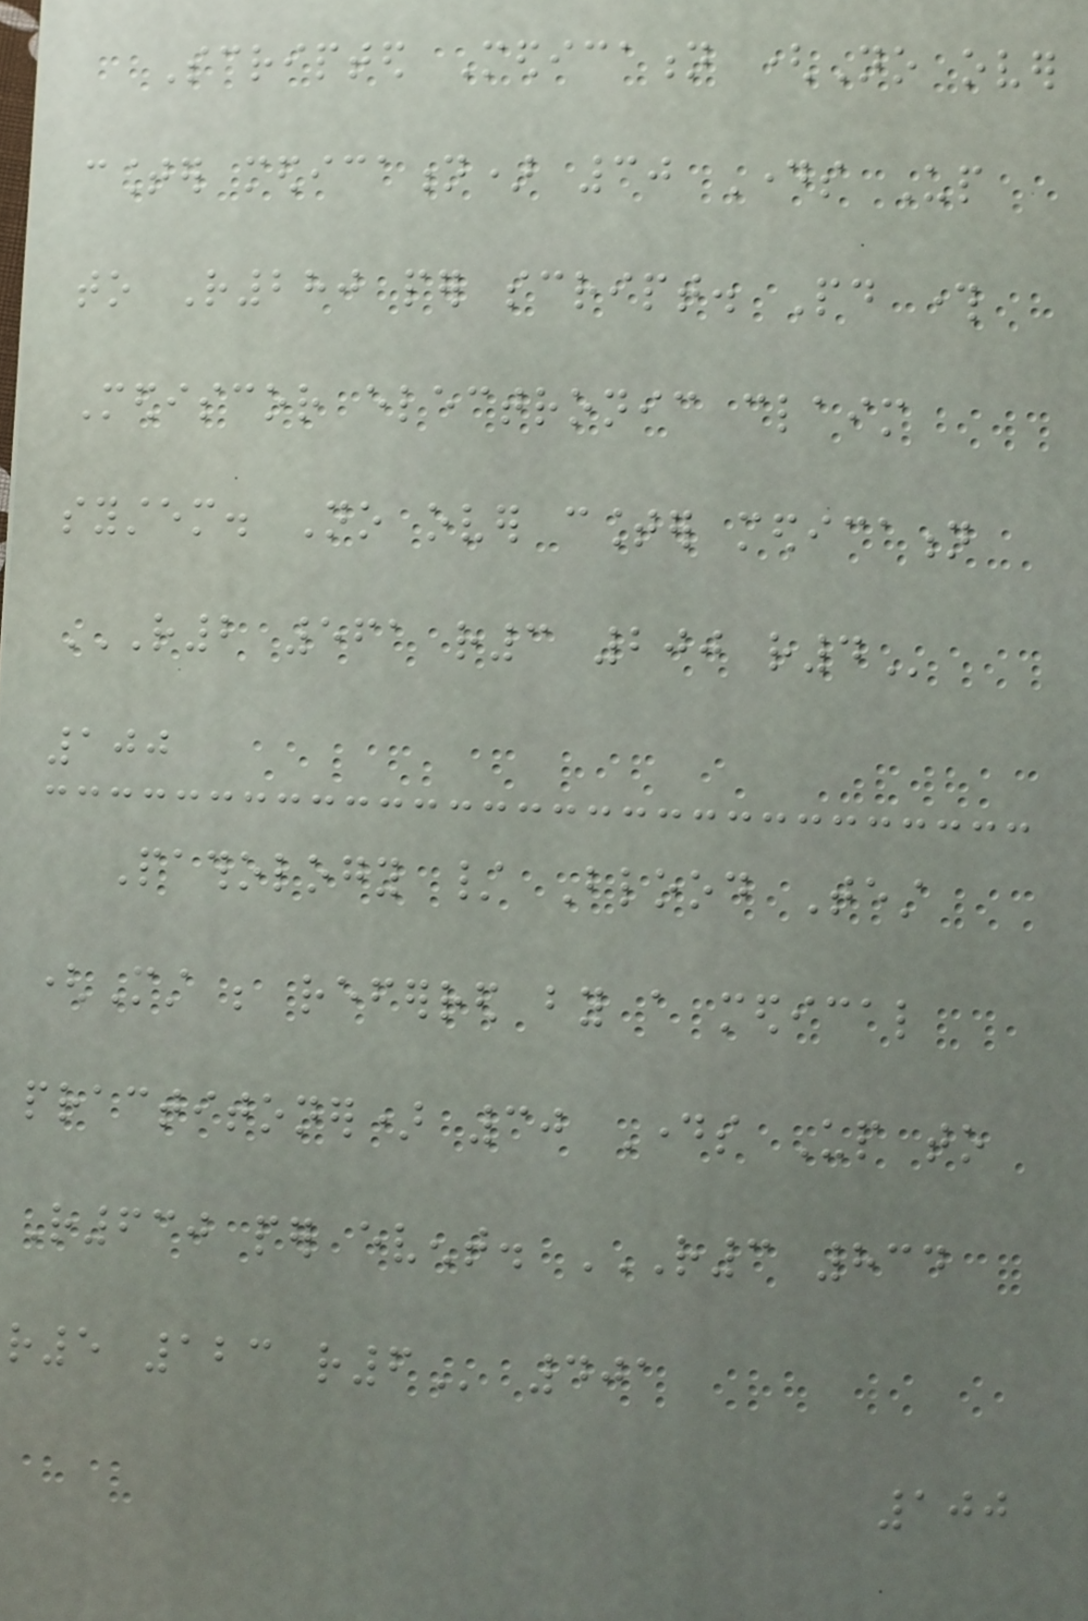Scripted Medication (No over
counter medication) 30 Days Up
to R280 per script. Paid through
Mediscor electronic claim
system. No over counter medication
R2 561 R3 200 R4
100
Pathology / Blood Test
(Must be referred by a medical
practitoner) 30 Days Up to
R630 per event. R3 834
R5 123 R6 401
100
